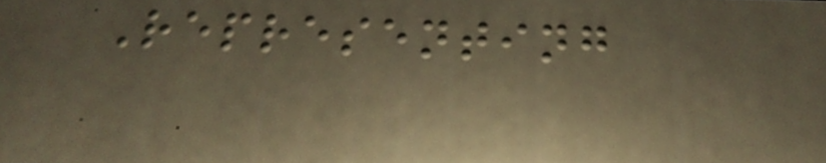Representing
